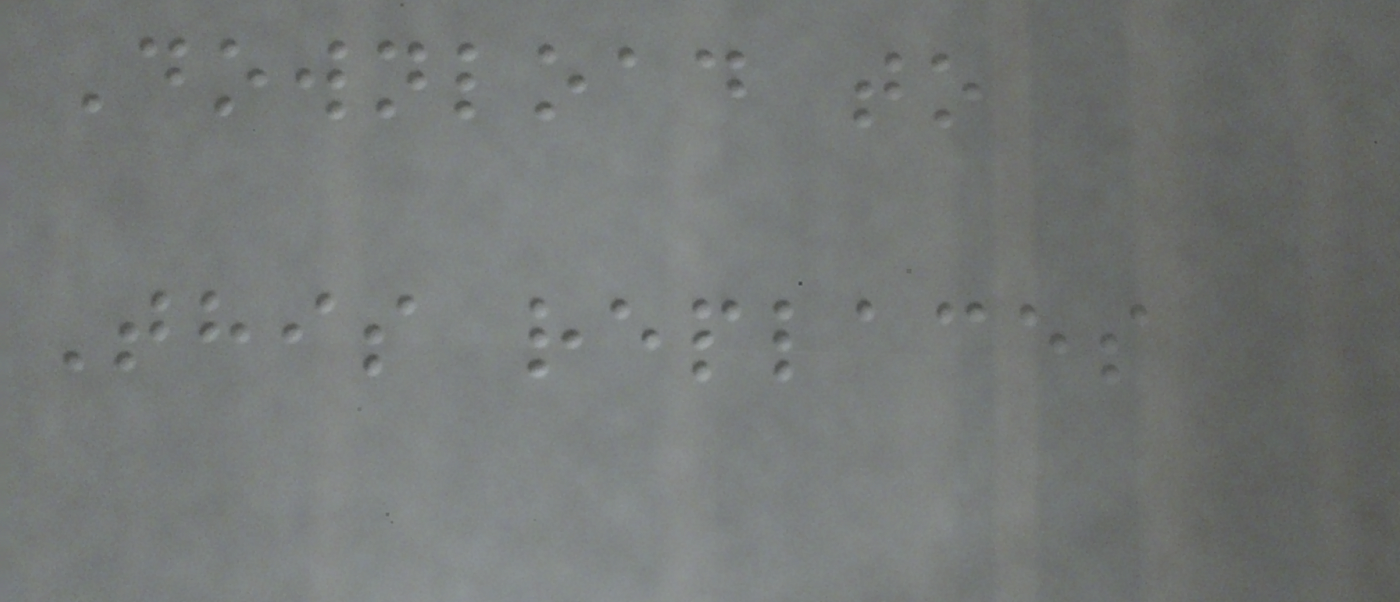Download to
This replaces
